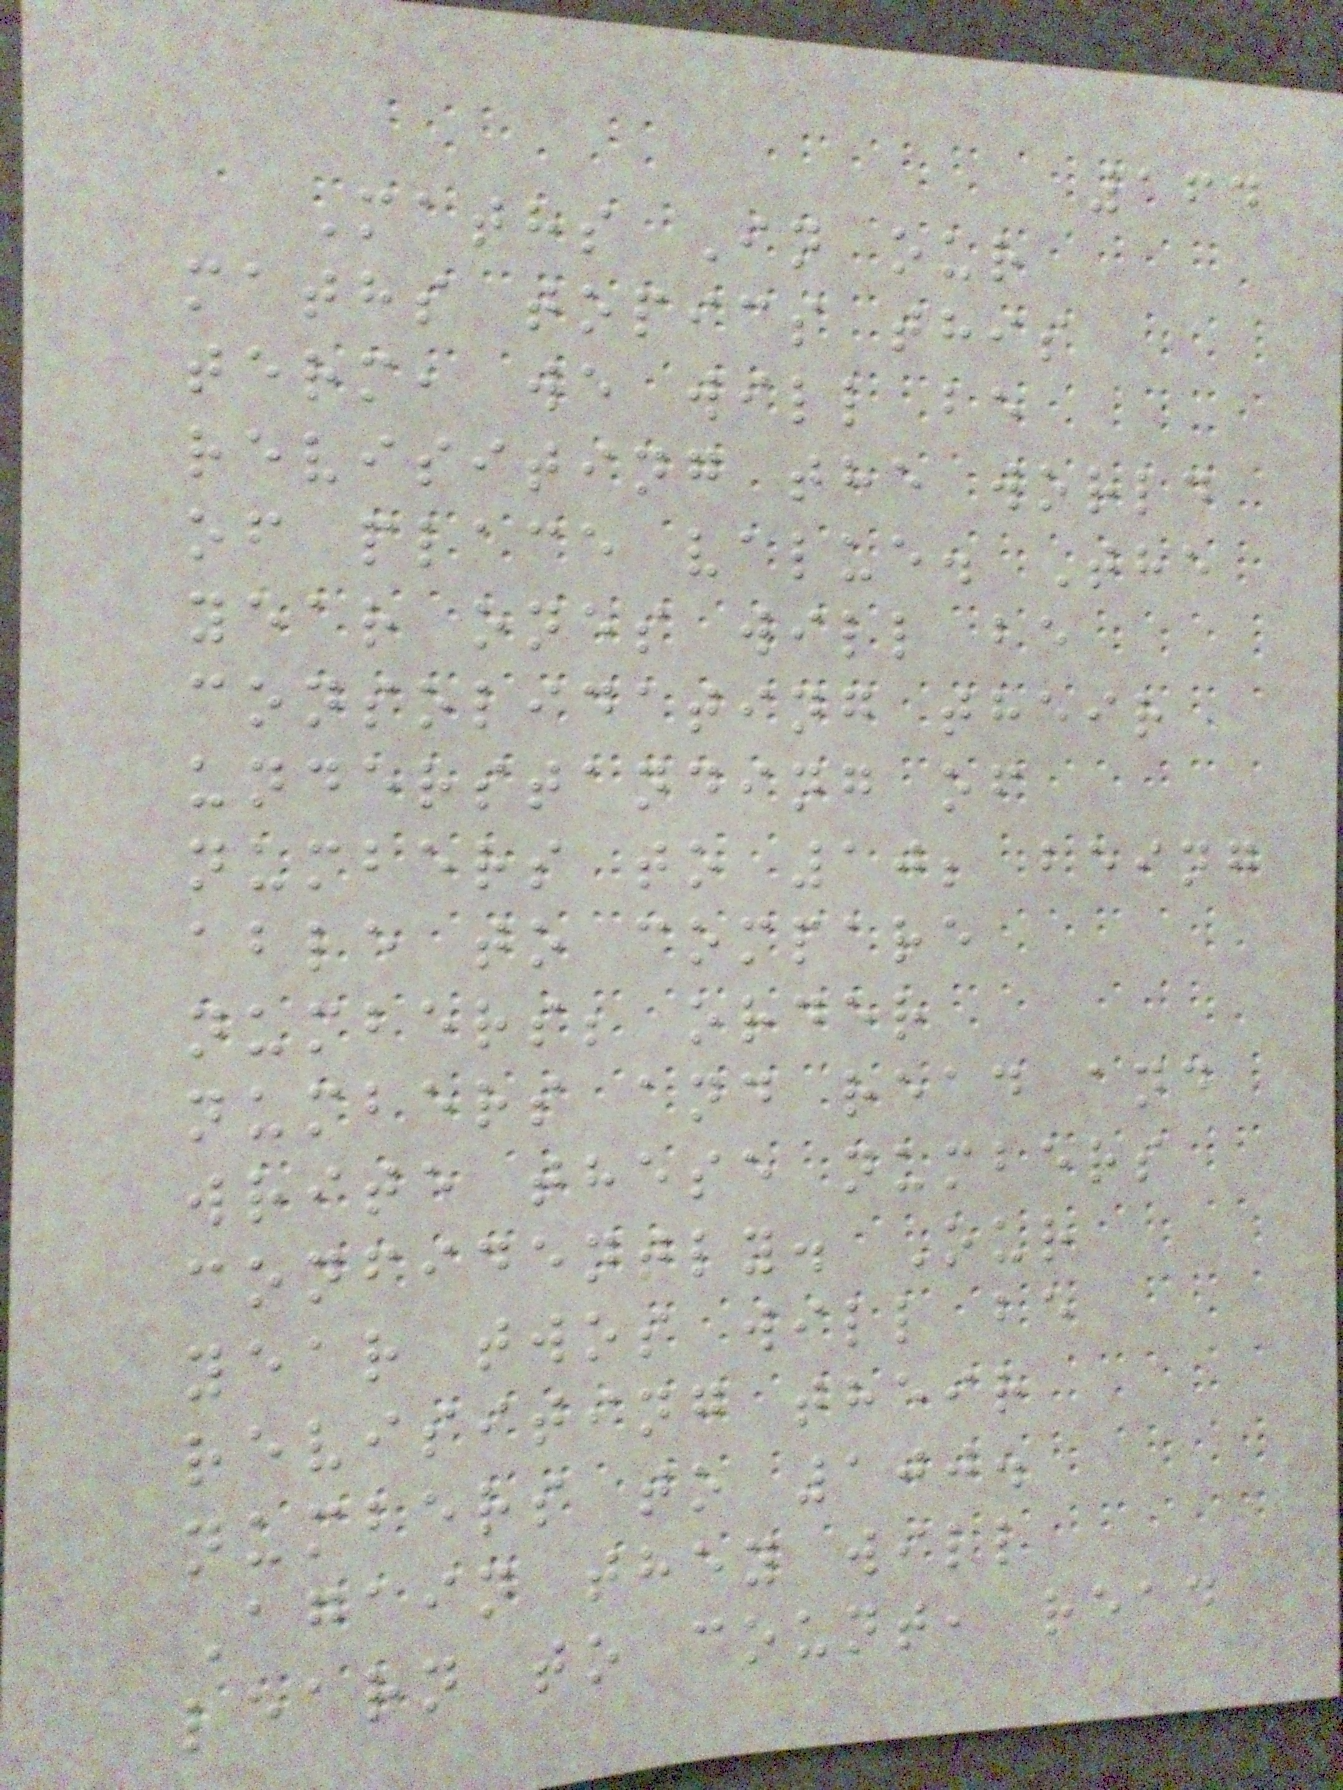164
Maths In our
maths topics this
term, we will be
revisiting the world
of place value. The
year ones will be
consolidating their
understanding of
numbers to 10; being
able to compare
numbers; order
numbers and read and
write these numbers
confidently. Our
year twos will be
revisiting their
numbers to 100.
Again they will
learn to count, read
